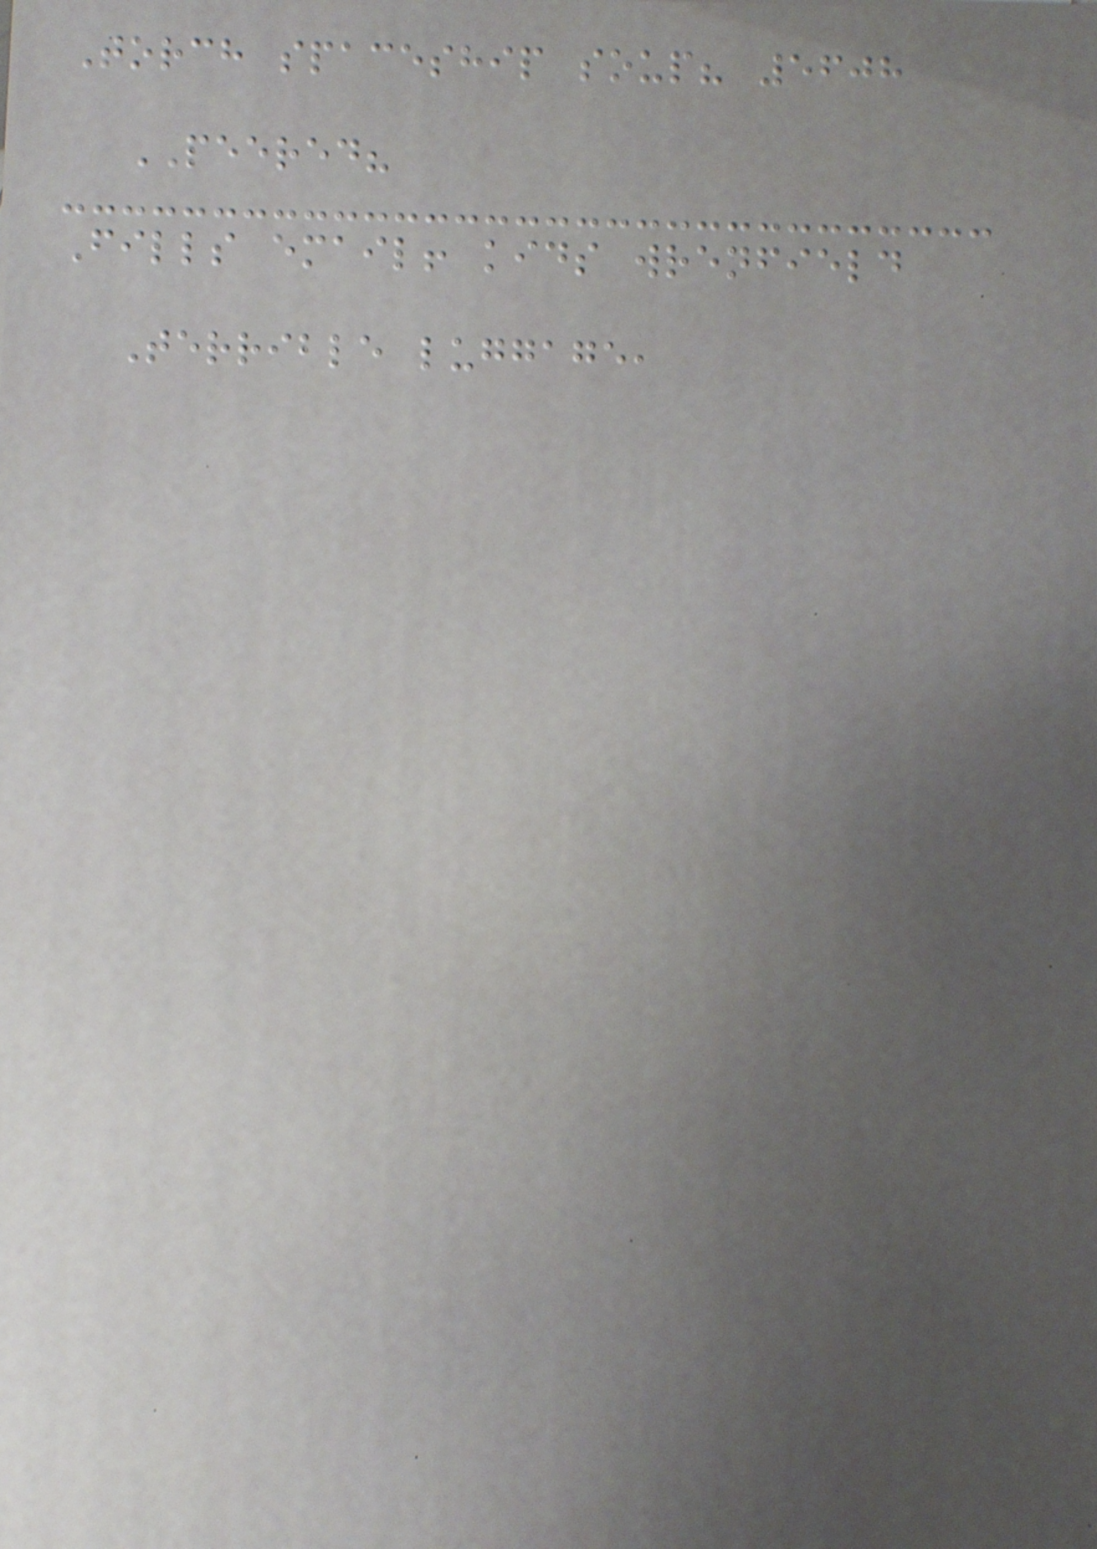Torch spaceship soup? 5608
PEERED?
Fills email! kids wrenfield
Terrible luggage,
